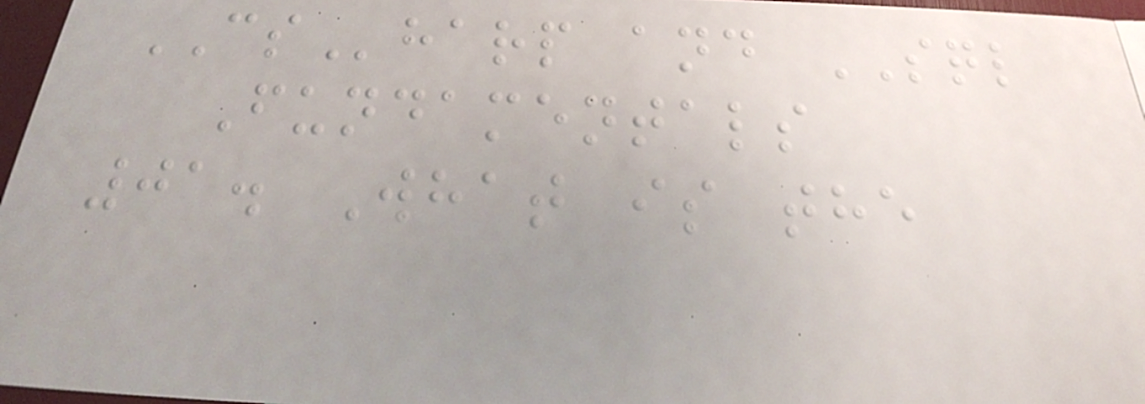CSharp and SQL
Fundamentals
01. What is the
